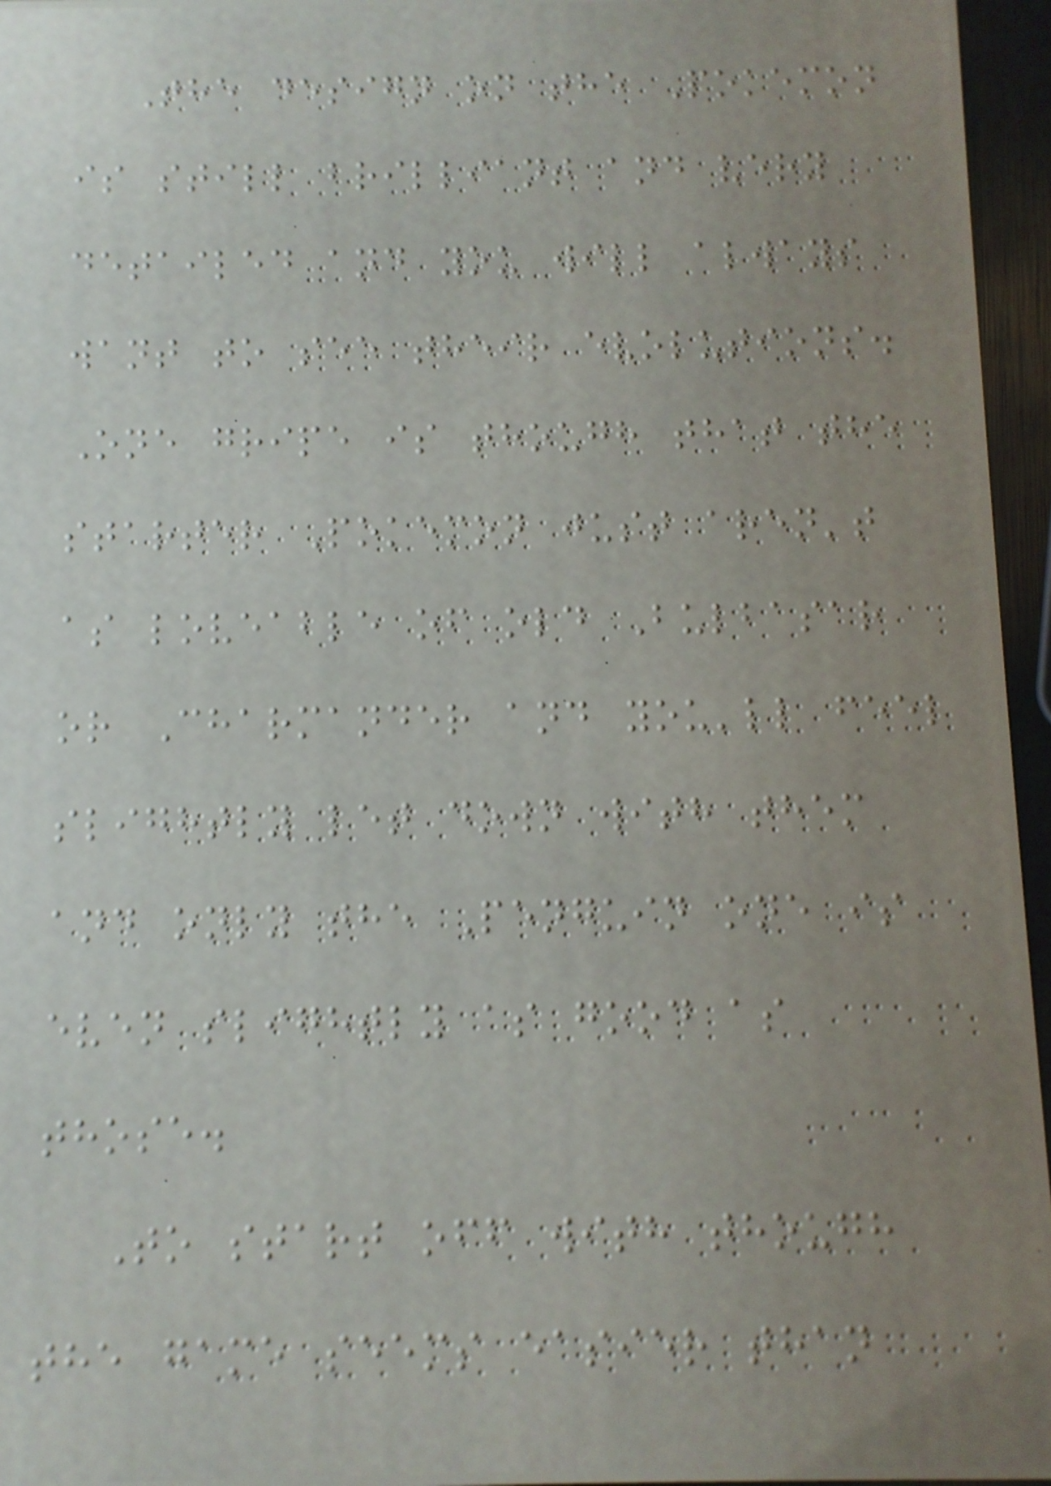The design on the Pokemon
is still brilliant and very
detailed and you will always
want to see their evolutions.
One gripe is though that the
starter Pokemon just aren't
as loveable of old Bulbasar
or Charmander and you'll feel
slightly let down with them
and only the Penguin one is
even slightly as good as
those.
To start off with though
the game seems easier than
